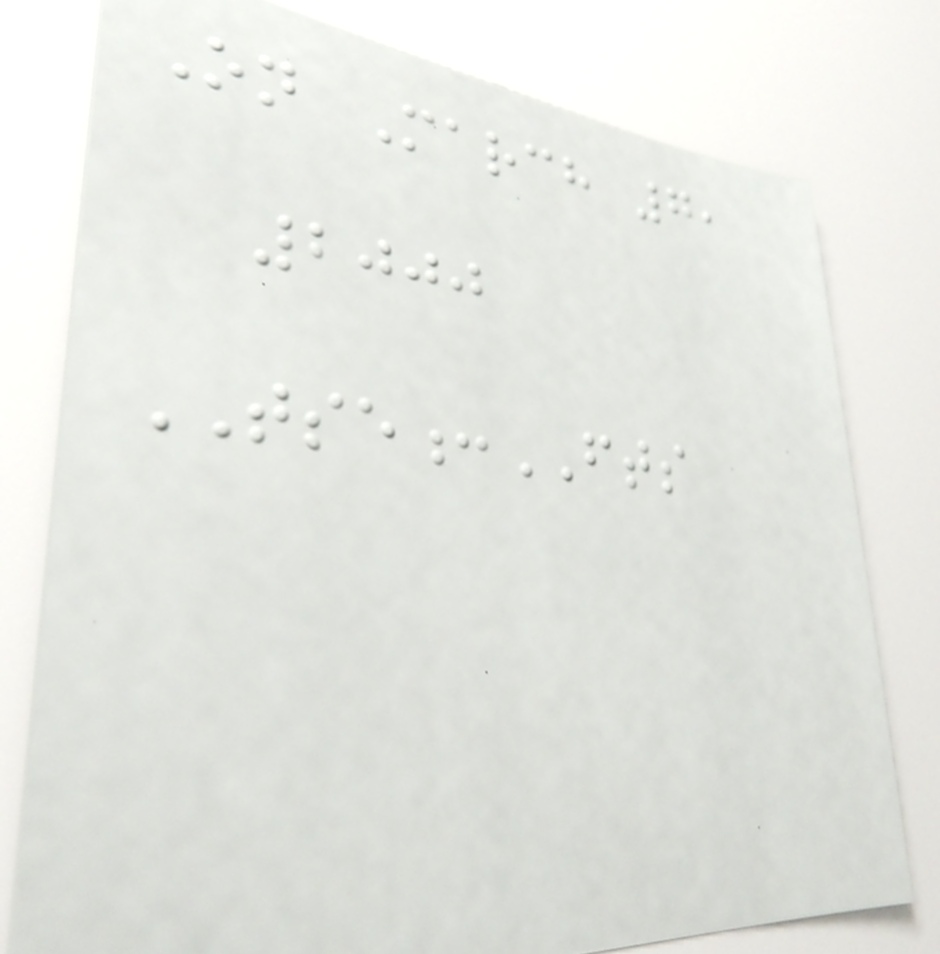On March 7,
2000
TSE:FTS
